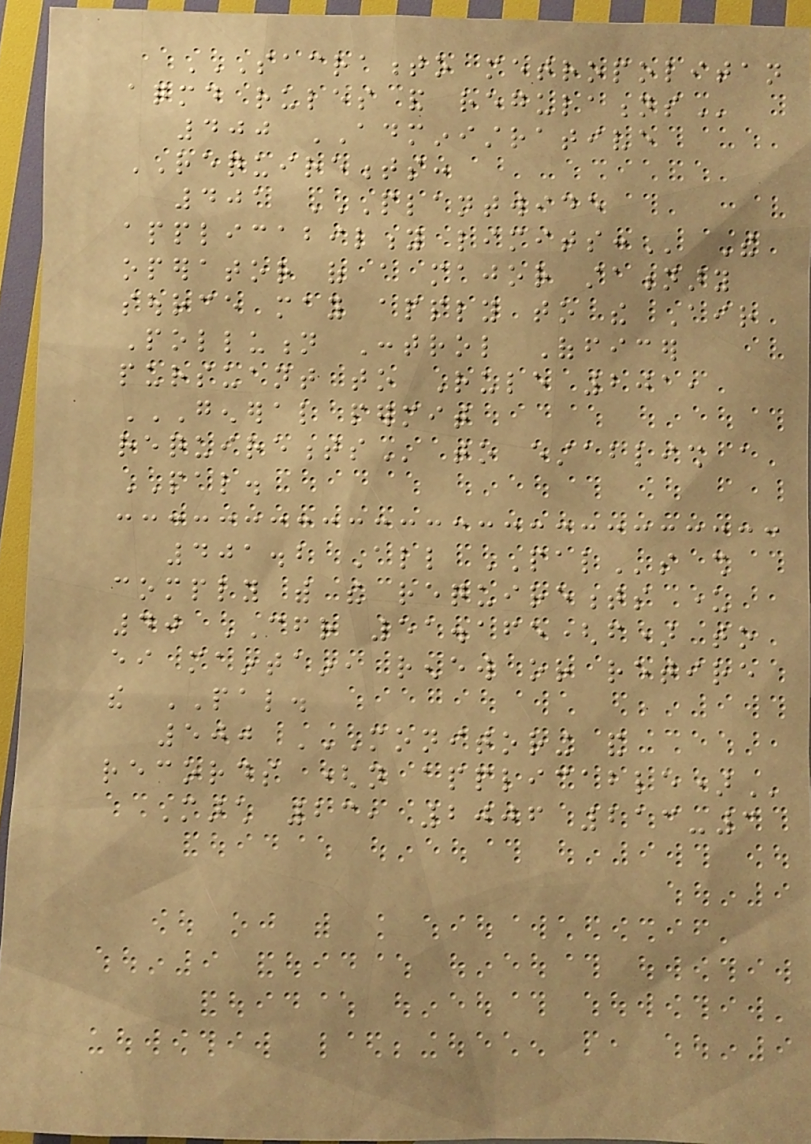SACRAMENTO METROPOLITAN
AQMD RULES AND REGULATIONS
400 ADMINISTRATIVE
REQUIREMENTS:
401 PLANTWIDE
APPLICABILITY LIMITS: The
operator of a major stationary
source may apply to the Air
Pollution Control Officer
pursuant to Rule 201,
GENERAL PERMIT
REQUIREMENTS to establish a
PAL.
401.2 All PALs shall
comply with the requirements under
40 CFR 51.165(f) to
either maintain, renew or retire
the PAL.
500 MONITORING AND
RECORDS (NOT APPLICABLE)
March 23, 2006 213-3
